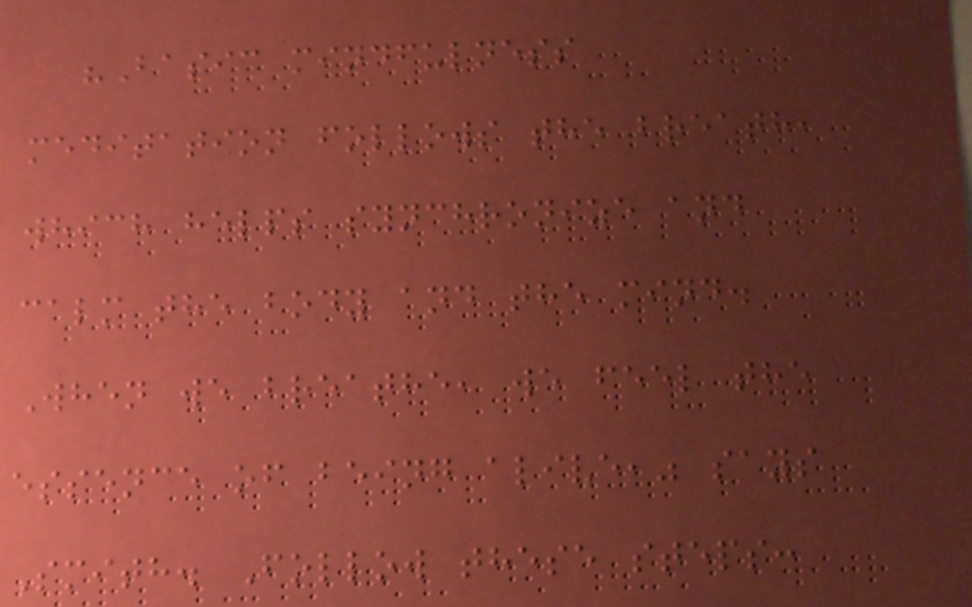"Basic mindfulness
meditation follows the breath,
which helps synchronize and
calm the body and the mind.
When we breathe, we feel the
essence of being alive," says
Smith. Follow these steps:
